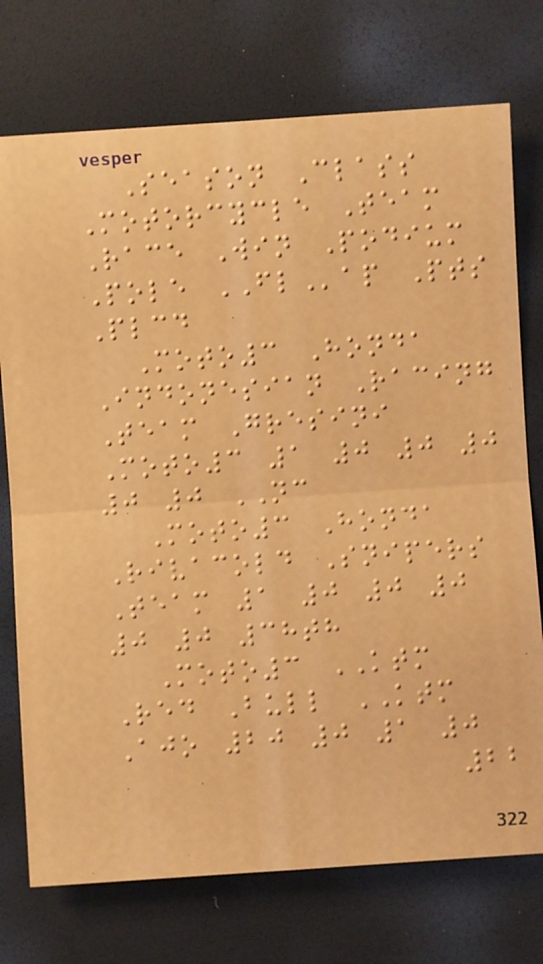Season Class
Motorcycle Team
Race Win Podium
Pole FLap Pts
Plcd
Moto3 Honda
Indonesian Racing
Team Gresini
Moto3 1 0 0 0
0 0 NC
Moto3 Honda
Rivacold Snipers
Team 1 0 0 0
0 0 38th
Moto3 KTM
Red Bull KTM
Ajo 20 0 1 0
22
